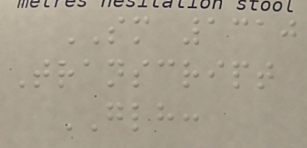SM 1310
Transcript
GLH:
